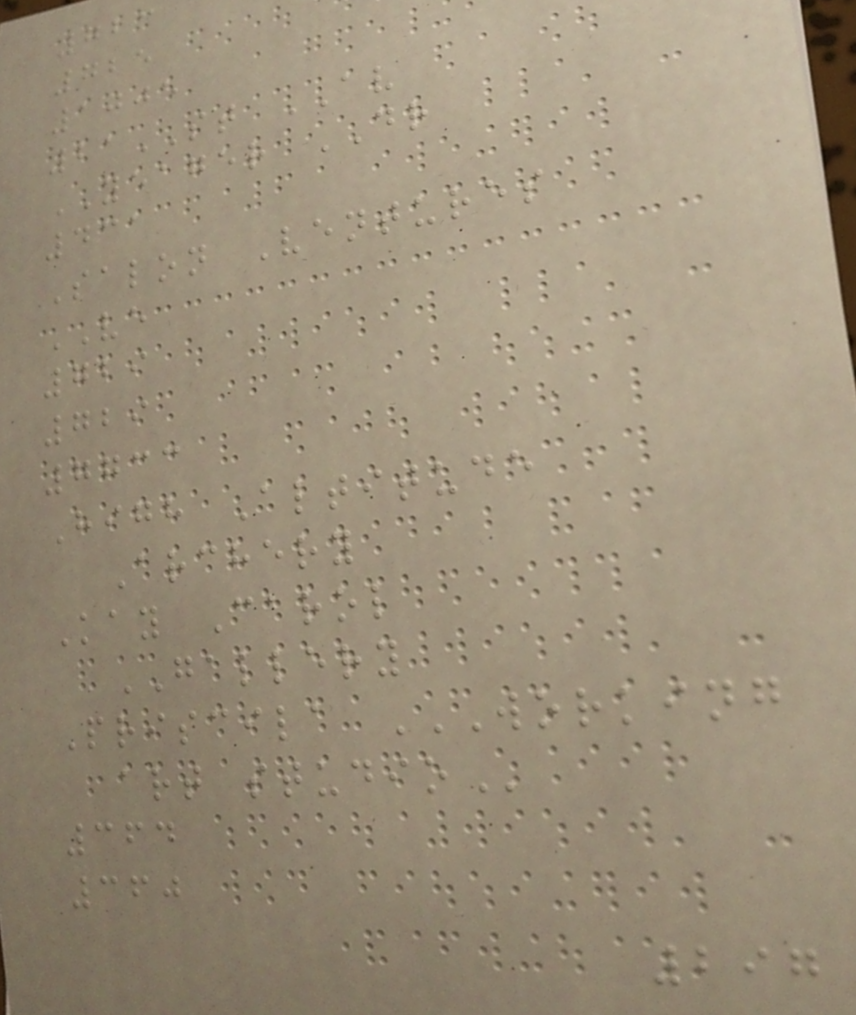723
725
1005
21ST AV
YEAGER DR
431
Salon Ventures
VE
729
729
7733
High Altitude
Archery
Kay Carol
GALLERY
Priscila WORKING
ART STUDIO
364
360
297
